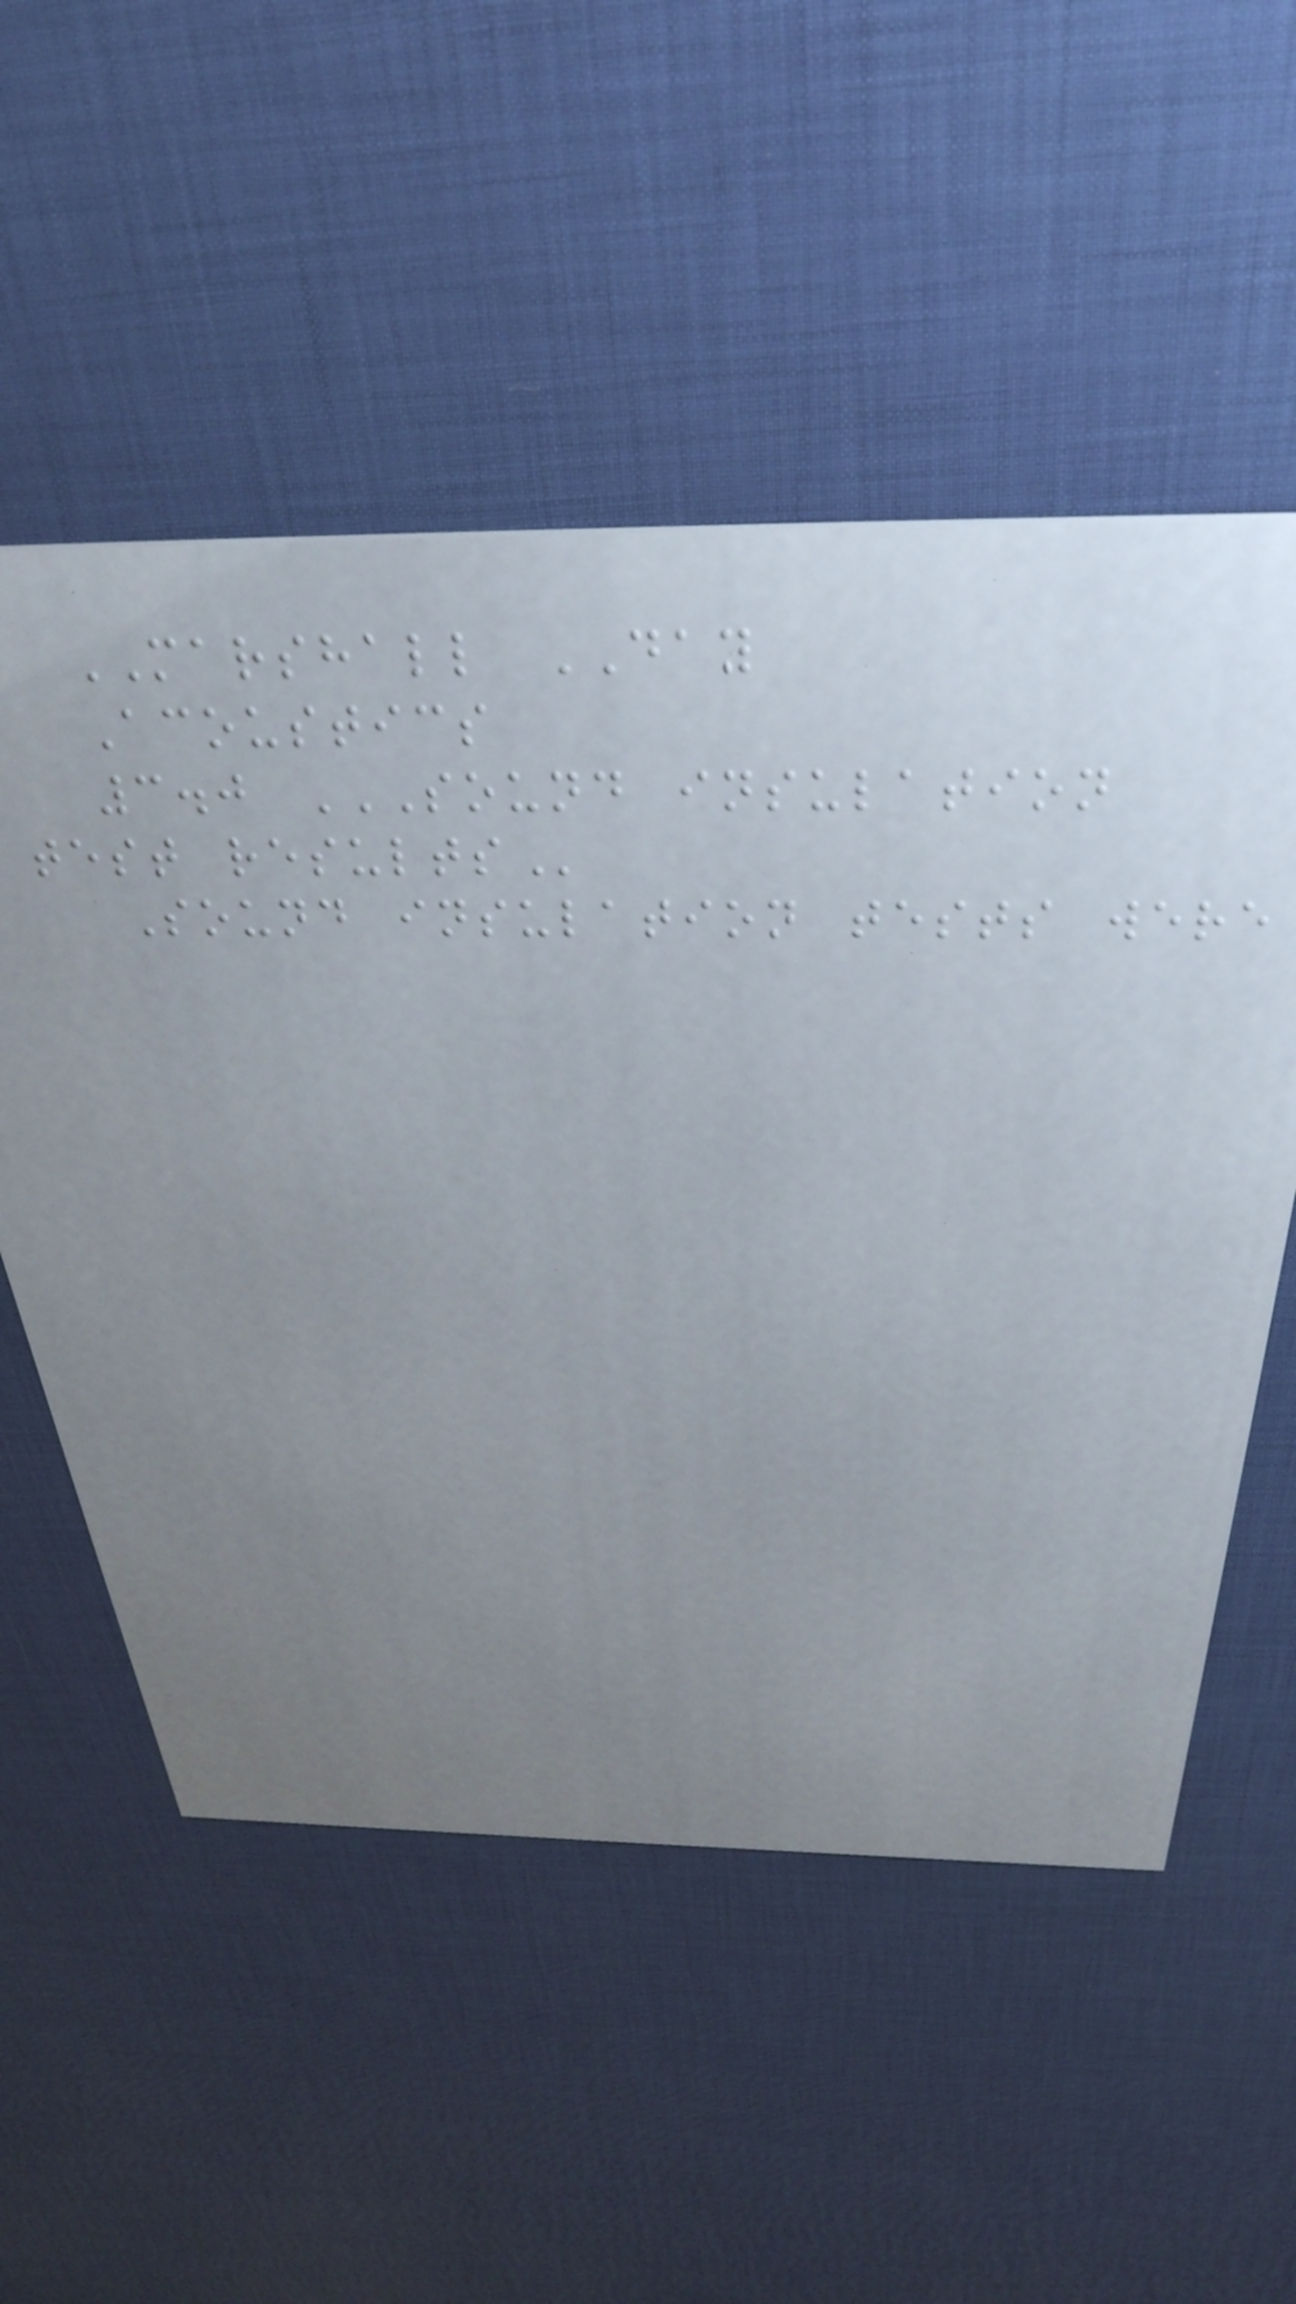MARSHALL DAY
Acoustics
3.0 SOUND INSULATION
TEST RESULTS
Sound insulation tests were
